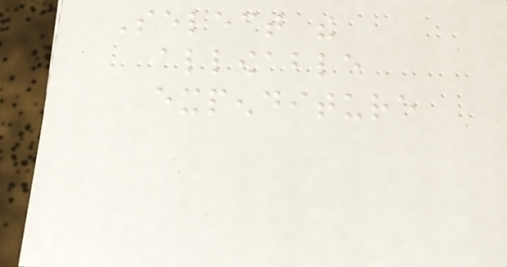Select the
allowable
expenditure
